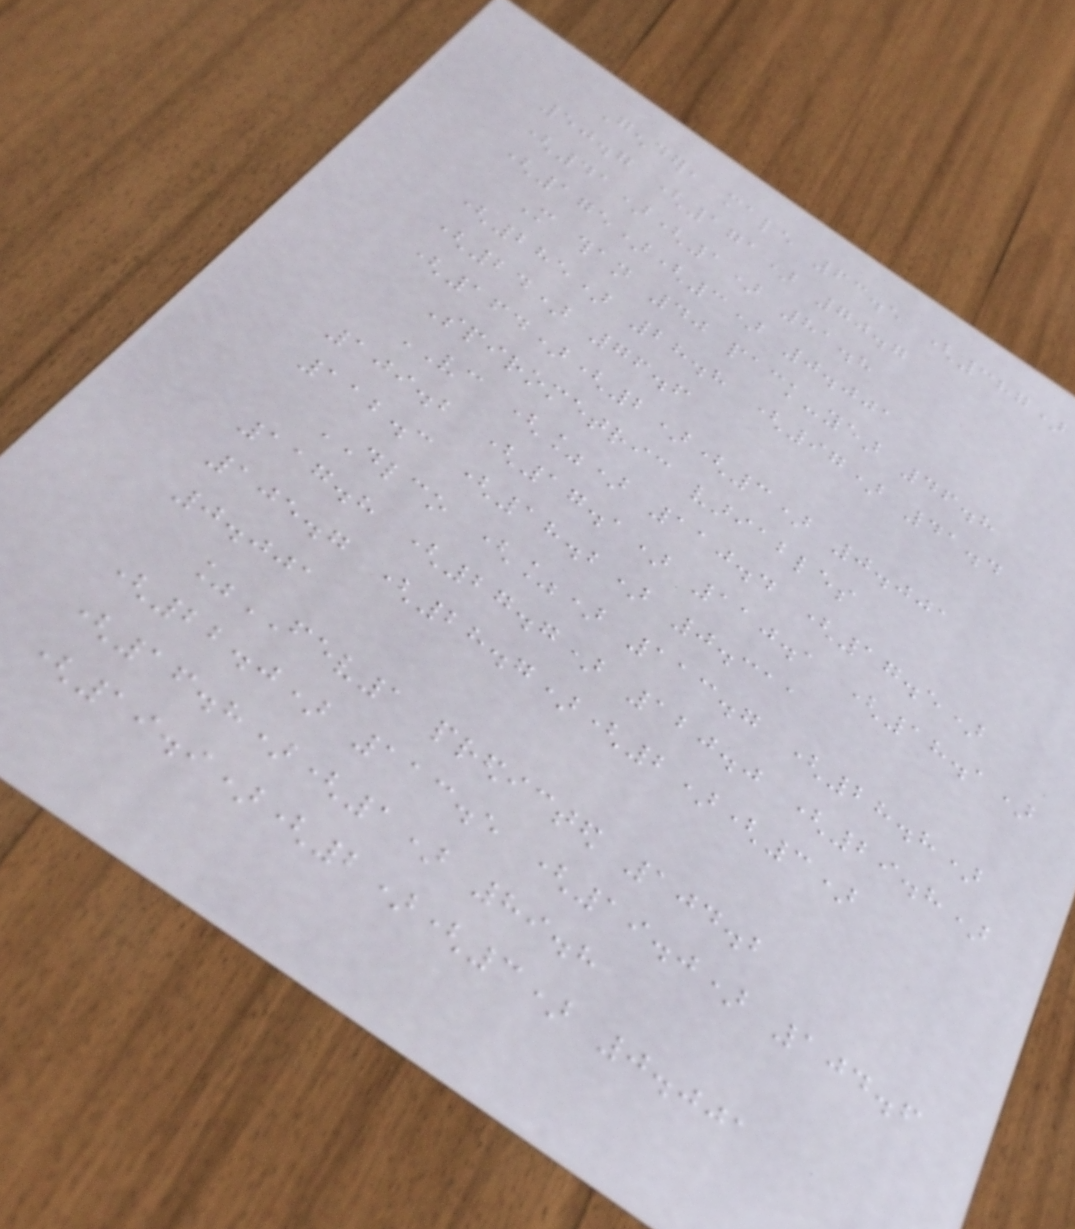Gender, male 63.5 (387)
50.7 (171) 70.7
(41)(1) 81.8
(175)(3) 0.001
More than 40 pack-year 46.8
(285) 28.8 (97) 41.4
(24) 76.6
(164)(2)(3) 0.001
Spirometric variables
VC (%) 110.4 (17.5)
109.2 (17.1) 110.1 (18.1)
112.3 (18.2) 0.311
DLCO (%) 113.7 (28.8)
117.8 (27.7) 120.0 (29.8)
105.7 (28.7)(2)(3)
0.001
%FEV1 predicted 104.2
(22.0) 113.5 (19.0) 104.6
(16.8)(1) 89.8
(19.9)(2)(3) 0.001
